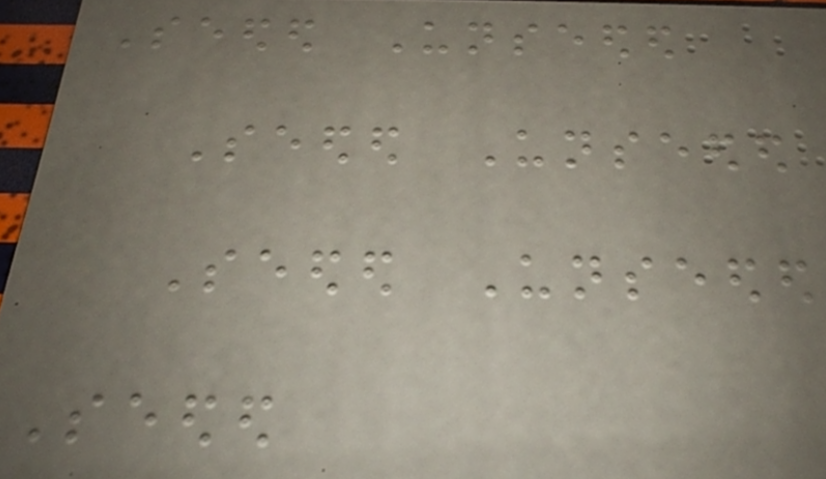Seeded Unseeded
Seeded Unseeded
Seeded Unseeded
Seeded
